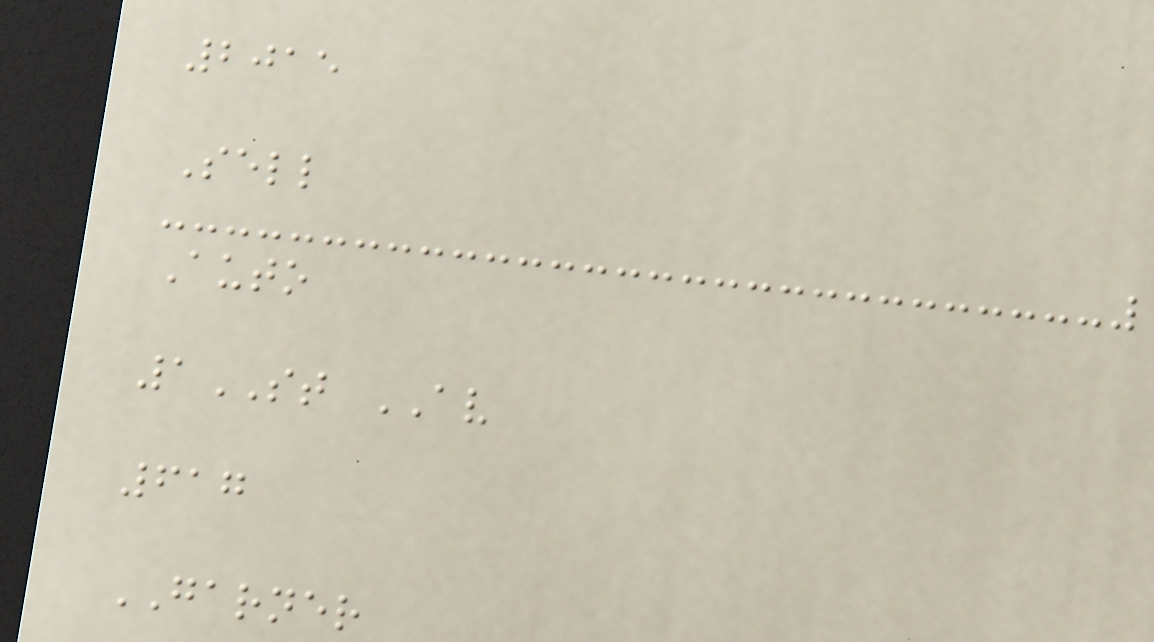2015
Sell
Auto
1ST AV
617
GARNER
